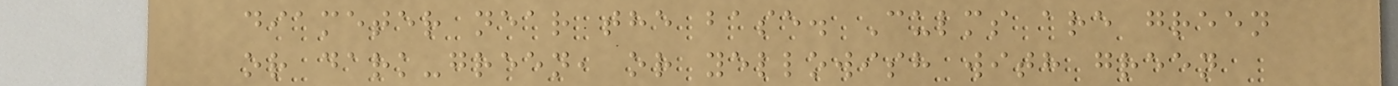diameter near the base. Culms are green
or dark-green, or yellowish with green
